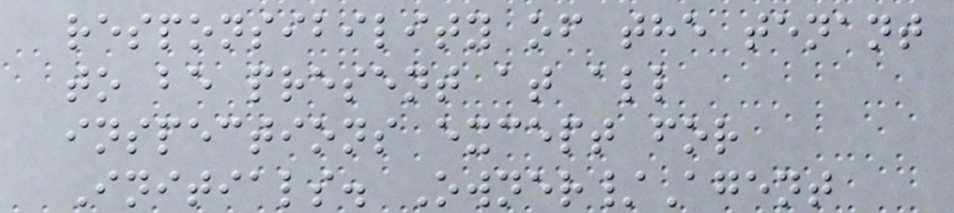responsibility of the tenant
to be present at all
inspections except for
Initials. Owner/Agent
